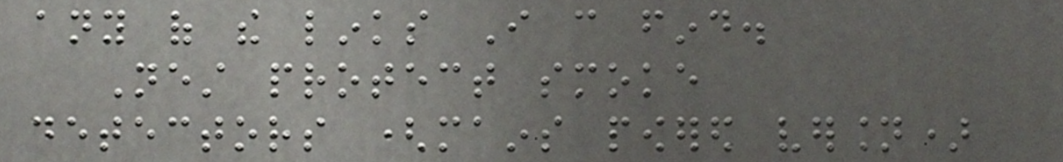any of the links I can find.
Nest protect smoke
detectors (mains powered version)
